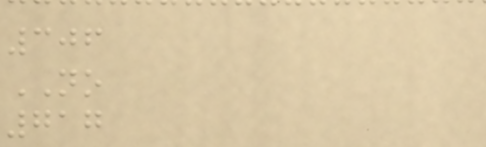306
NO
717
